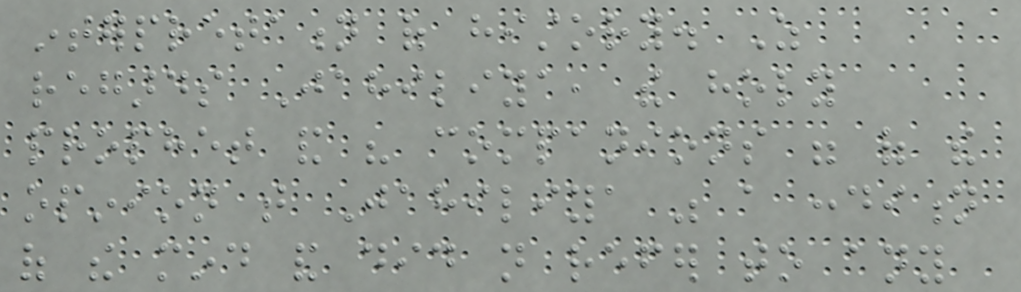interpretation of history. As
regards Jahiliya, the holy
prophet and his companions were of the
opinion that Jahiliya was a condition
of the mind and did not refer to any
